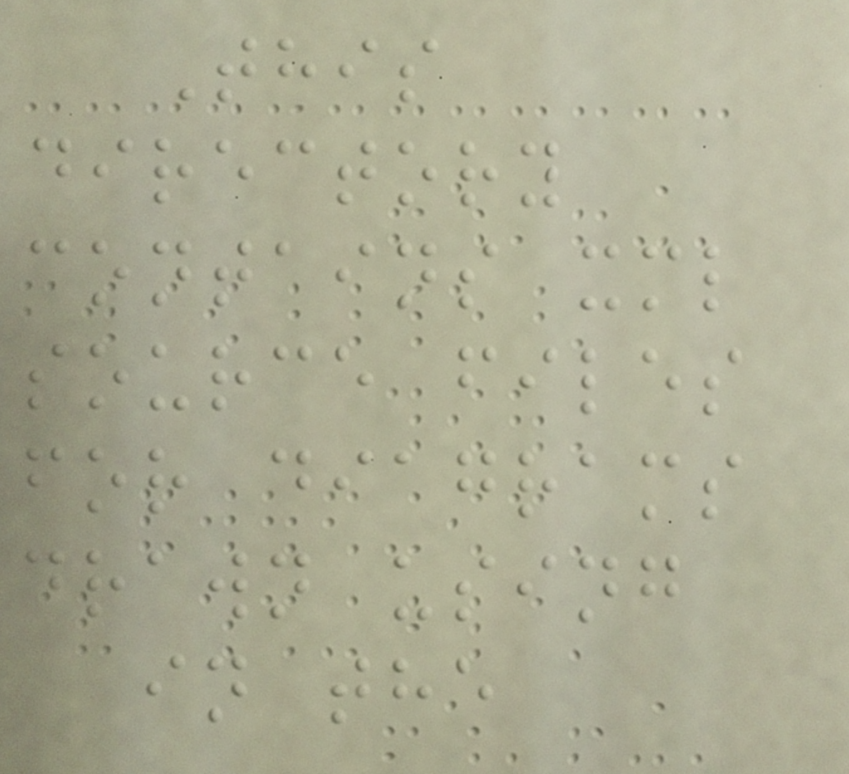This
directory
contains xml
source files
for diagrams
drawn using
in the
